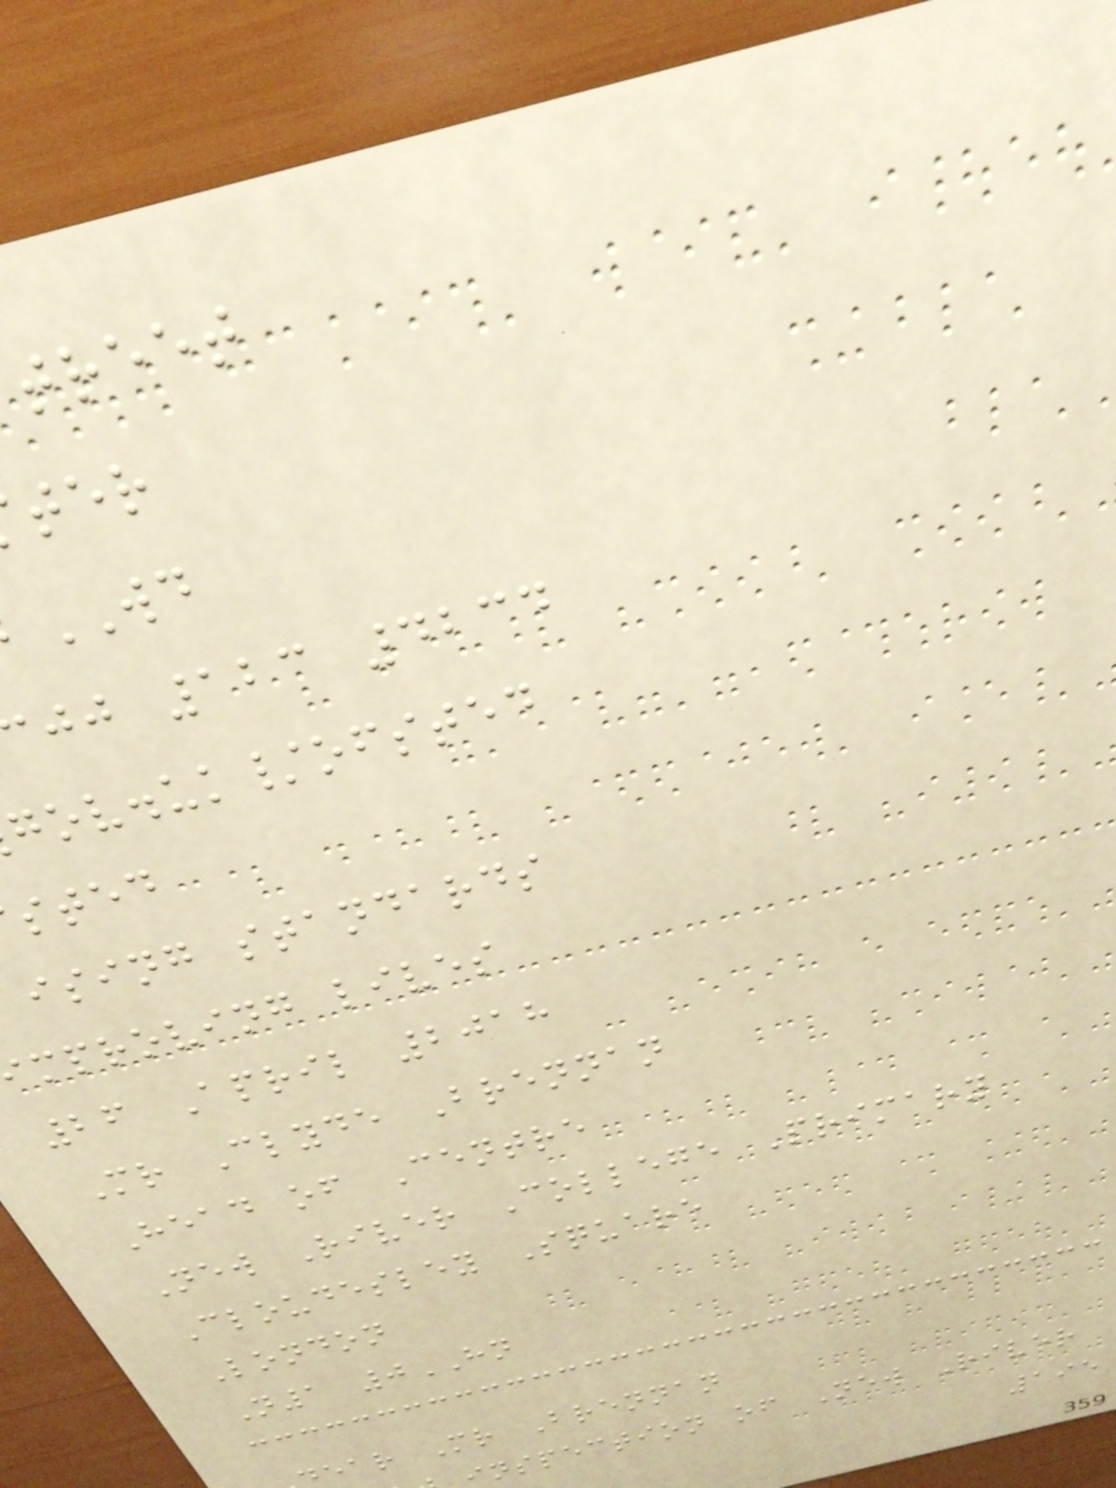treet
WD
jj 123 4234
gov.uk/ofsted
sted
ising standards
mproving lives
26 April 2018
Mr Clyde Brennan
Head of Centre
New River College Primary
Cloudesley Square
London
N1 0HN
ear Mr Brennan
inspection of New River
195
